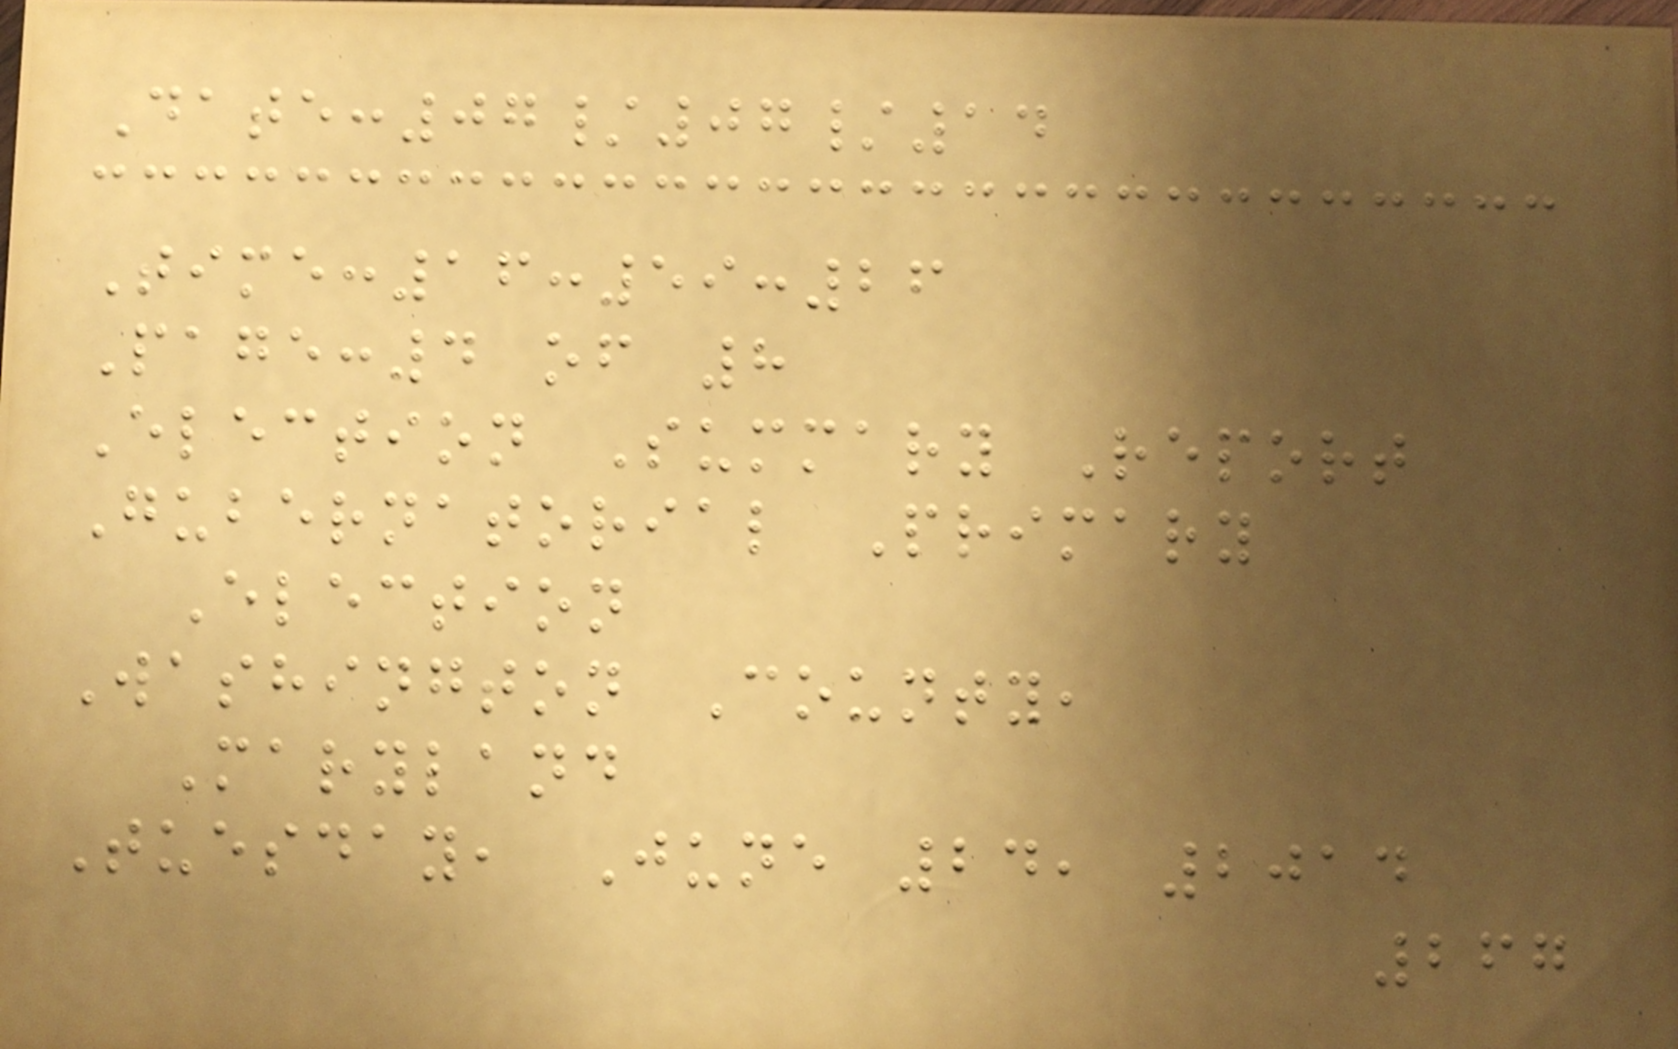Date:07/07/14
Time:16:59:26
Page:4 of 8
Election Summary Report
Gubernatorial Primary
Election
Washington County,
Maryland
Tuesday, June 24, 2014
267
